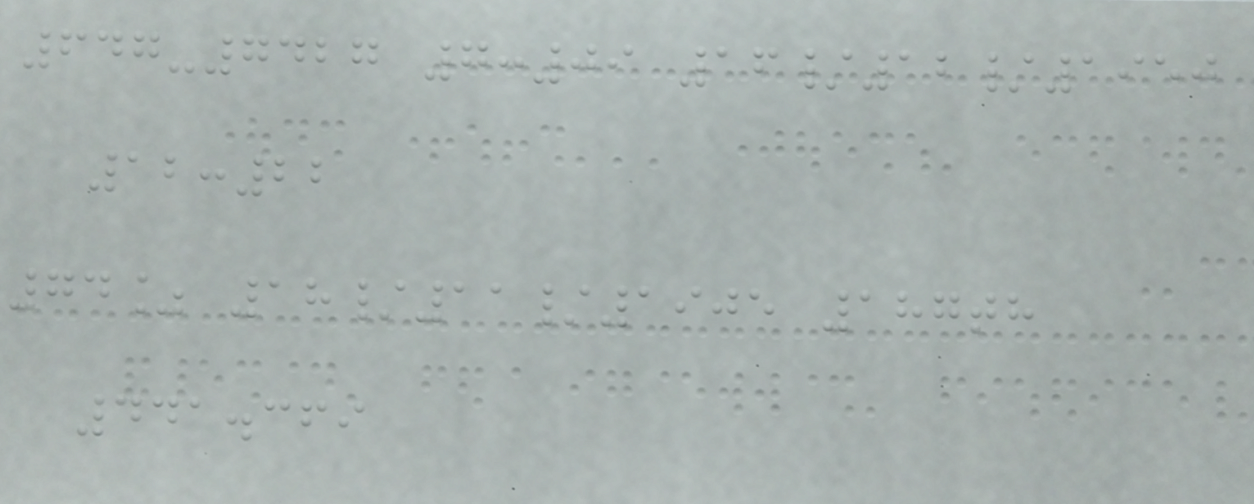647-7427 7:09 16/12/1950
12:22
74% 18/11/1905 187th
441.369
